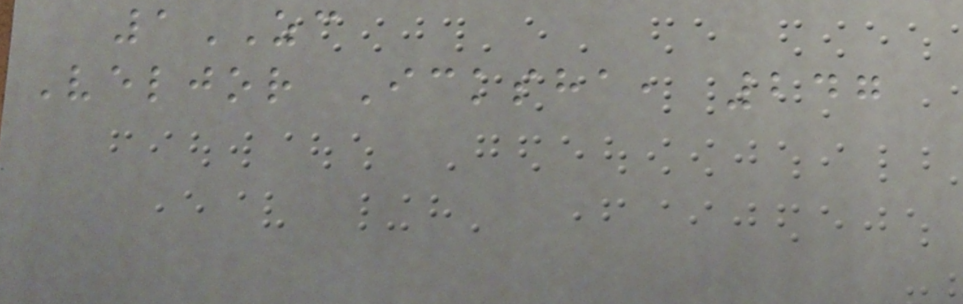1ZC
Veljor Icksha, 247
